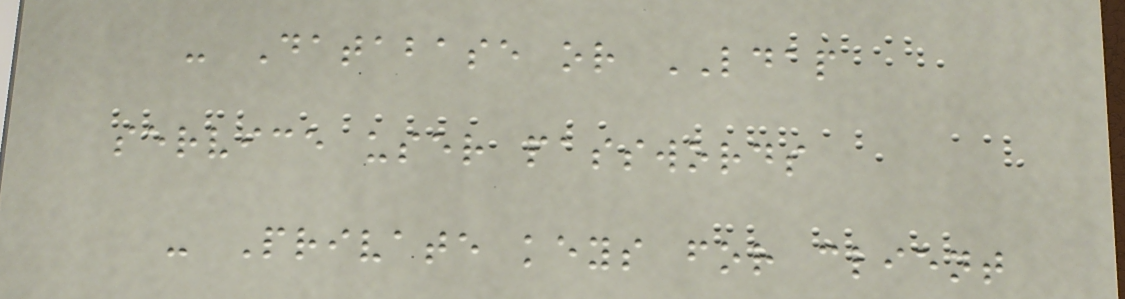- Database or LDAP
service user passwords
- Private keys for client
